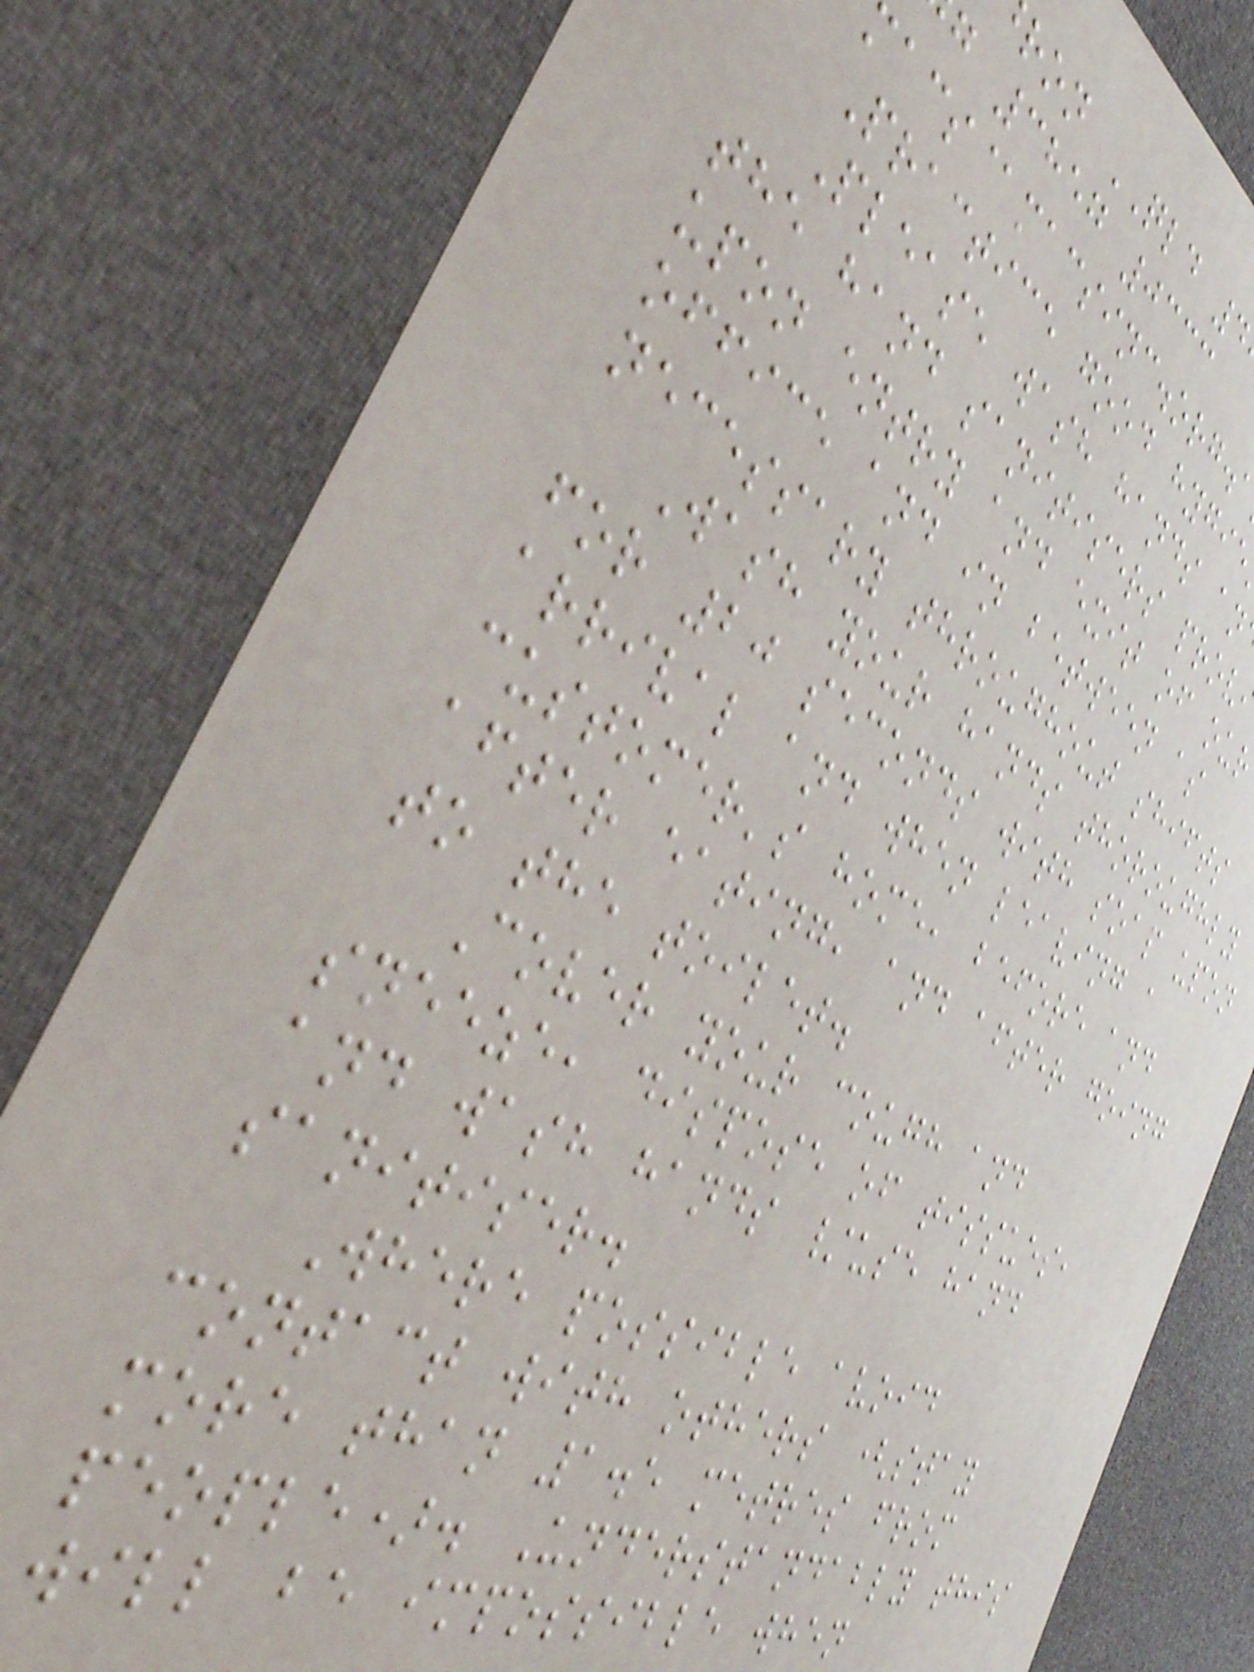ron QLD 4
g 3857 0333
Practice good hygie
Please wash hands an
the hand sanitisers prov
upon entry and exit of ou
office and in between as
necessary throughout shifts
Wash your hands thoroughly
for 20 seconds with soap upon
arrival and when leaving a
customer's home, before and
after eating, and after going
to the toilet.
Cover your cough and
sneeze, dispose of tissues,
and wash hands /use hand
sanitiser.
Where possible avoid
contact with others (stay
more than 1.5 metres from
people). Understandably this
will be impossible when
